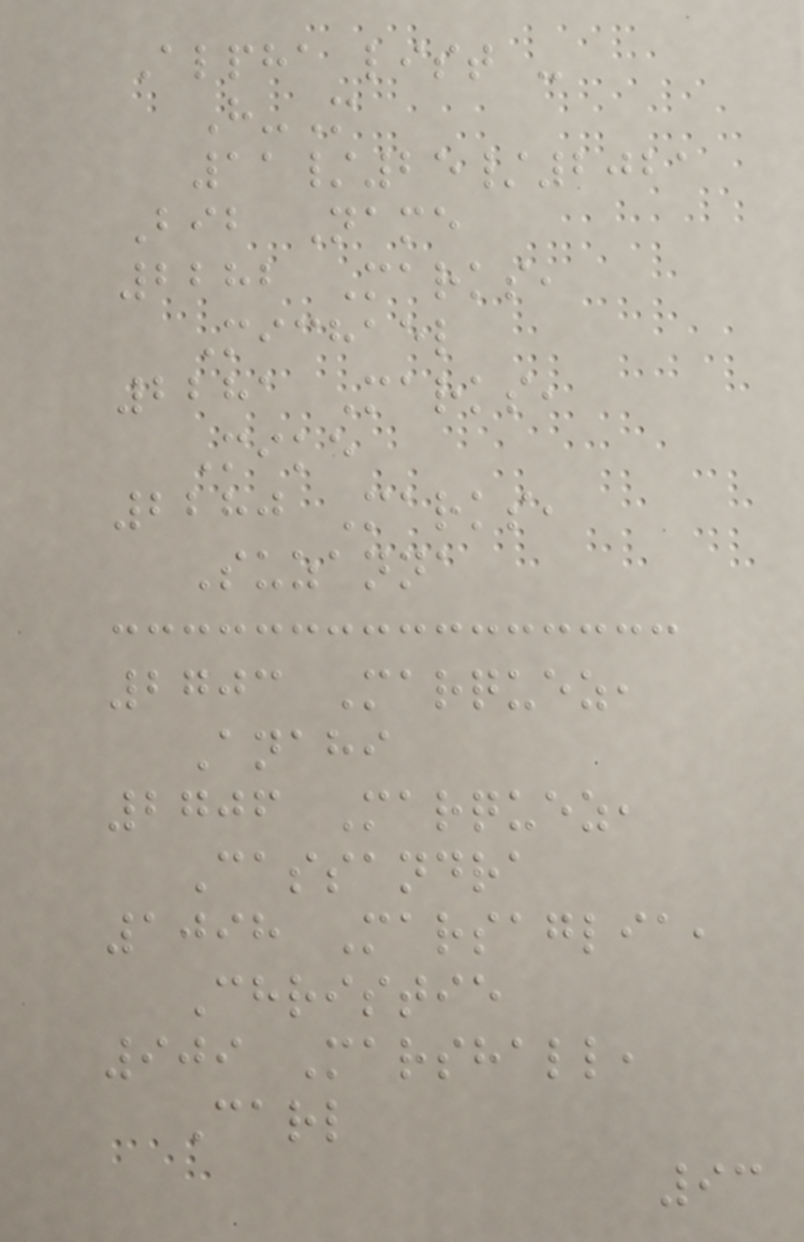Alpha list -
H-M
11/25/2021
Bib Name
2282 Marks,
Michael
2281 Marks,
Mike
2280 Marks,
Suzanna
2703 Marquez,
Anahi
2706 Marquez,
Cassandra
1098 Marsaglia,
Christie
909 Marshall,
Carl
93
